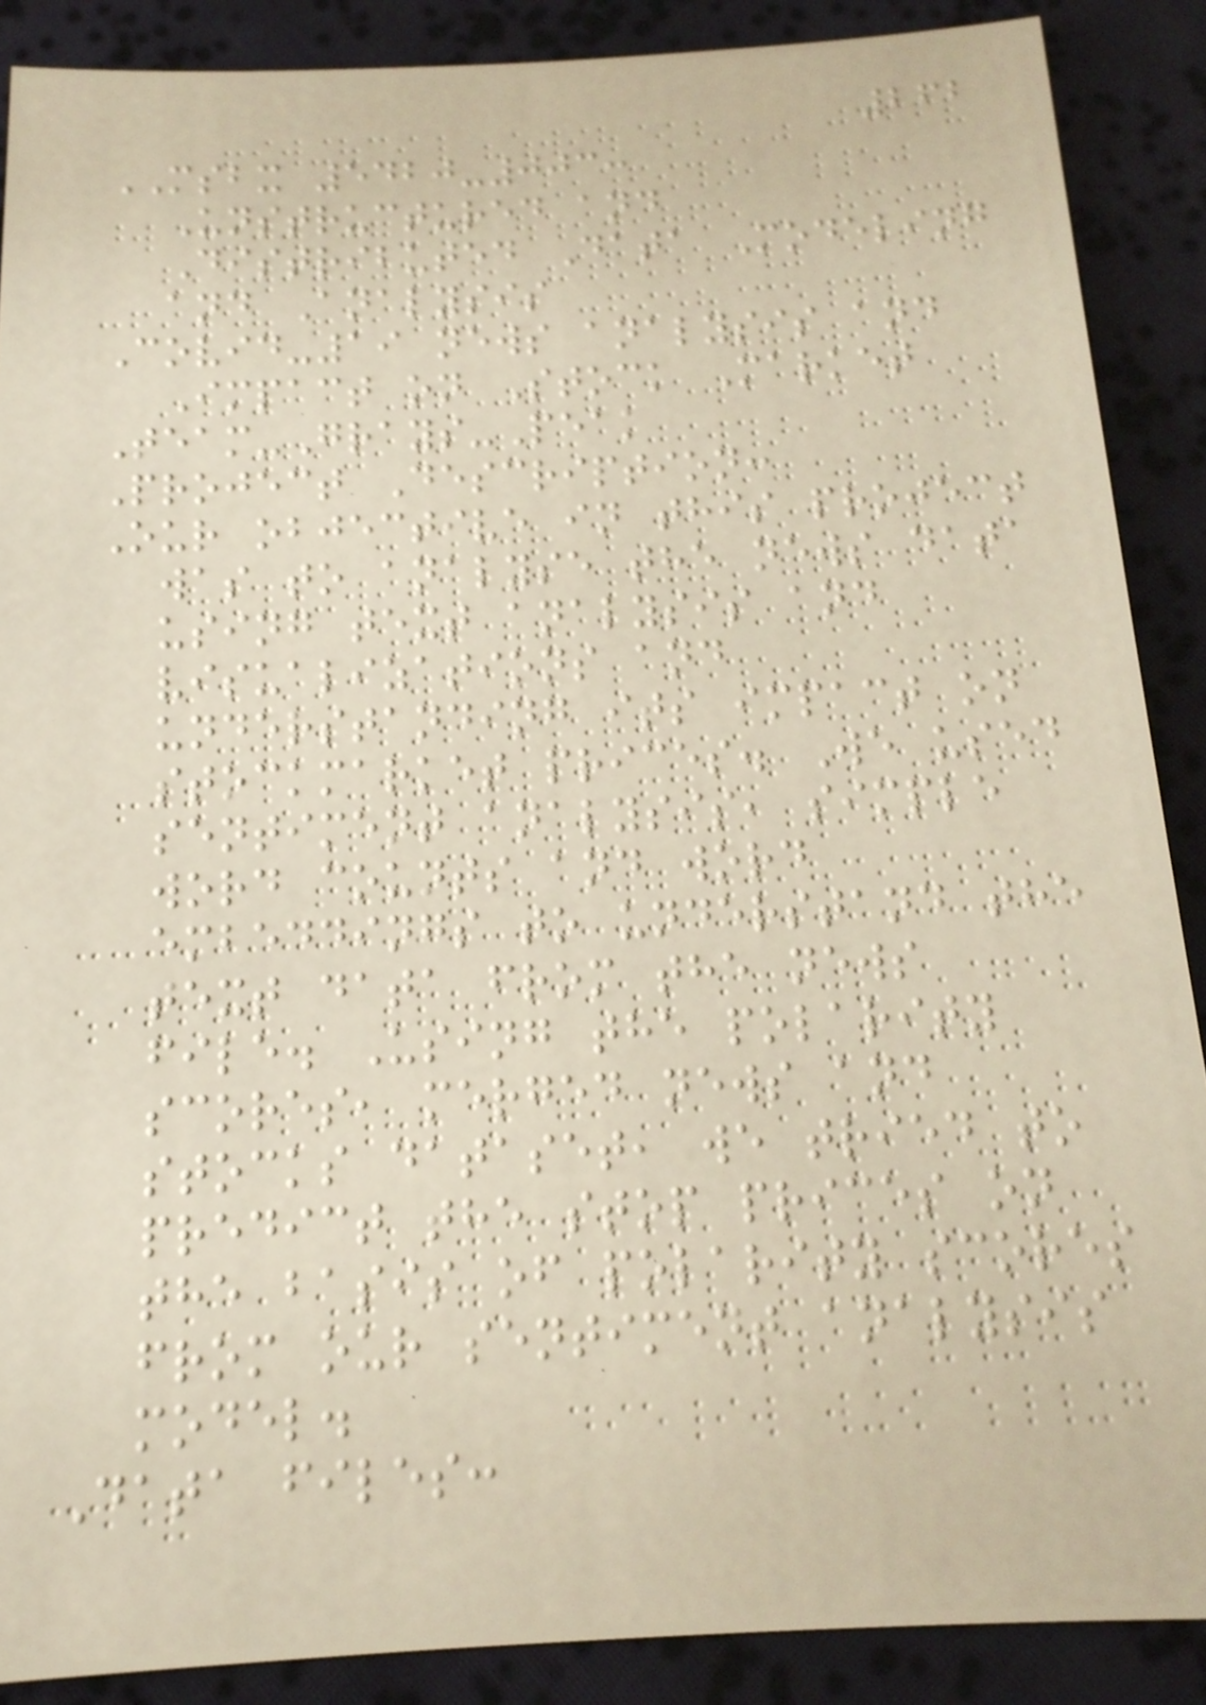262
MSBX 5420-003:
Unstructured and
Distributed Data Modeling
and Analysis
Covid-19 news analysis and
Impact on Stock Market
Team-Grays-Peak
Project Description:
Our objective in this project
was to analyse the news data
using text analysis and
visualizations and
understanding its impact on
stockmarket prices. We used
sentiment analysis, simple
word counts and word
embeddings to understand the
text data from the news
file. Using the polarity
scores, merged news and
stocks dataset, we tried to
predict the stop prices on
the basis of polarity scores
from our sentiment analysis
model.
Data files:
